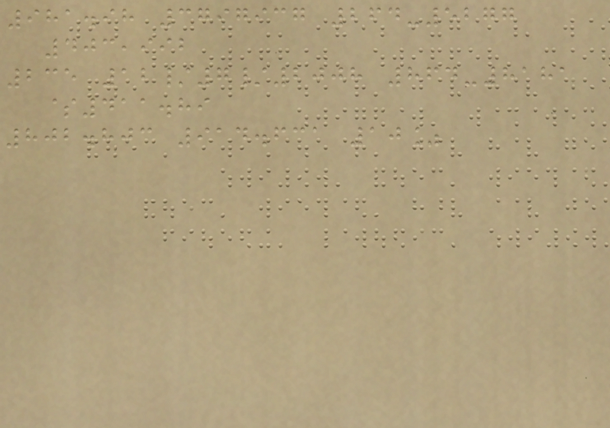981.98 3797937 264-5277
403,992
235 12/7/2008 864-8181
$411.89
802.803 914.631 10%
